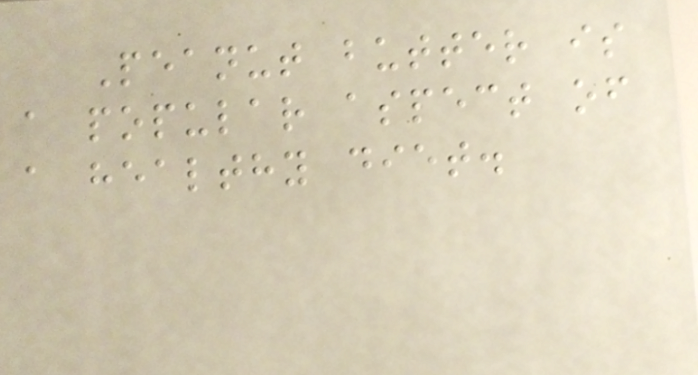Peanut butter is
a popular aspect of
a healthy diet.
